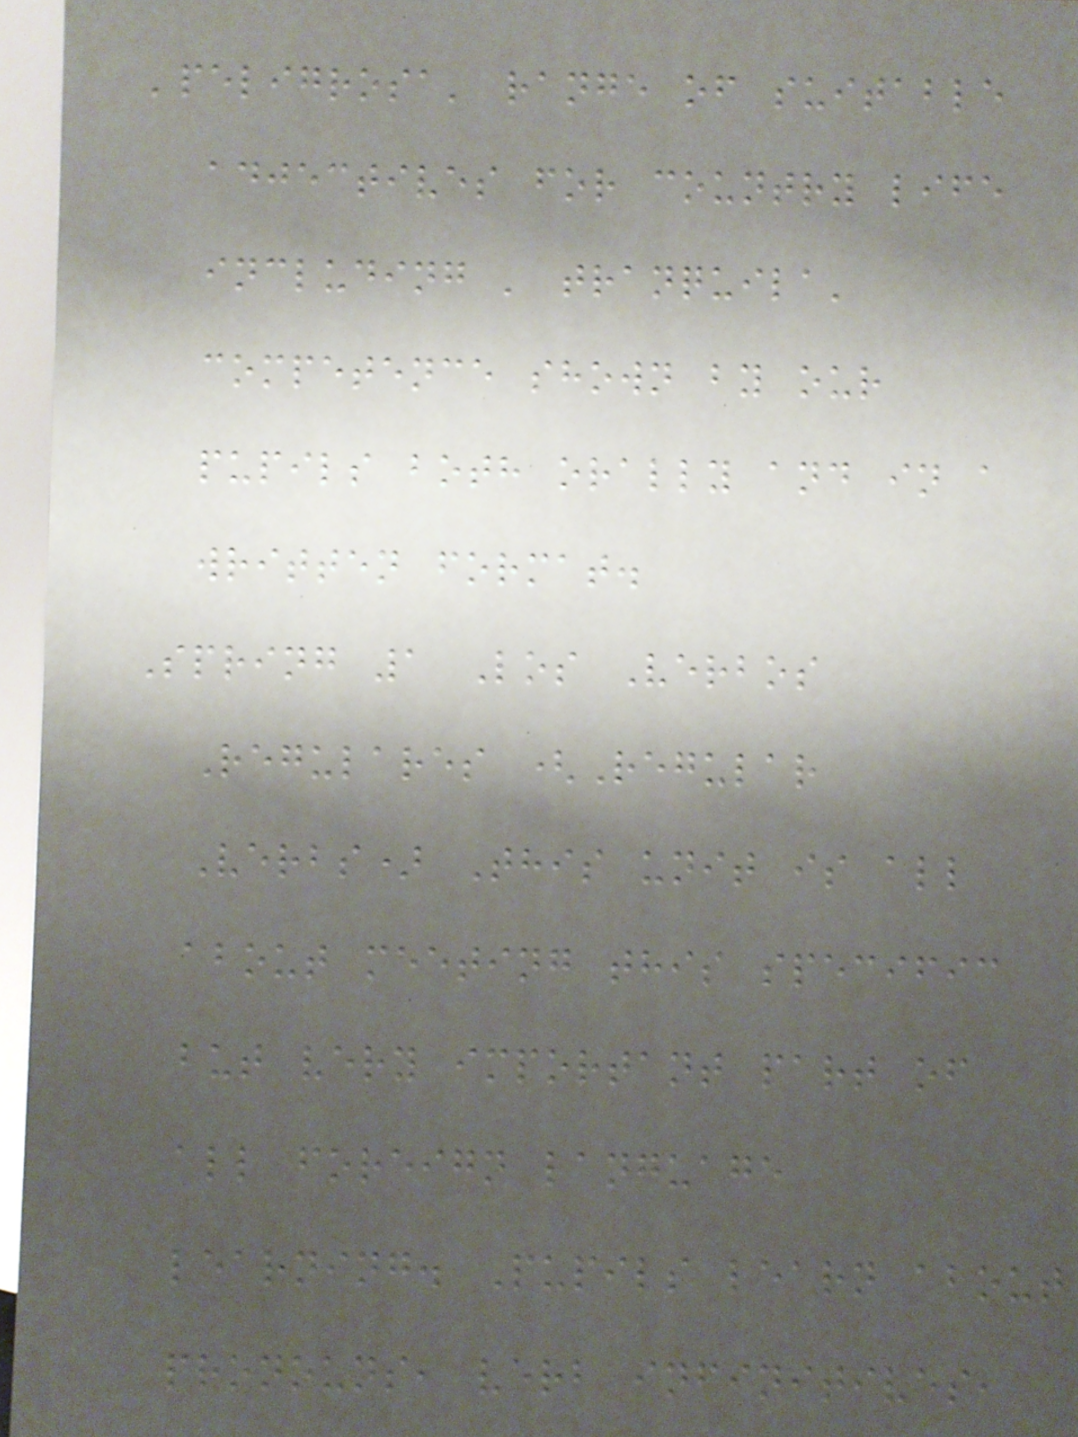'peligrosa' range of suitable
adjectives for country life
including ' tranquila'
competence shown by our
pupils both orally and in a
written format.
Spring 1 Los Verbos
Regulares (Regular
Verbs) This unit is all
about meeting this specific
but very important part of
all foreign language
learning. Pupils learn about
pronouns, verb infinitives,
